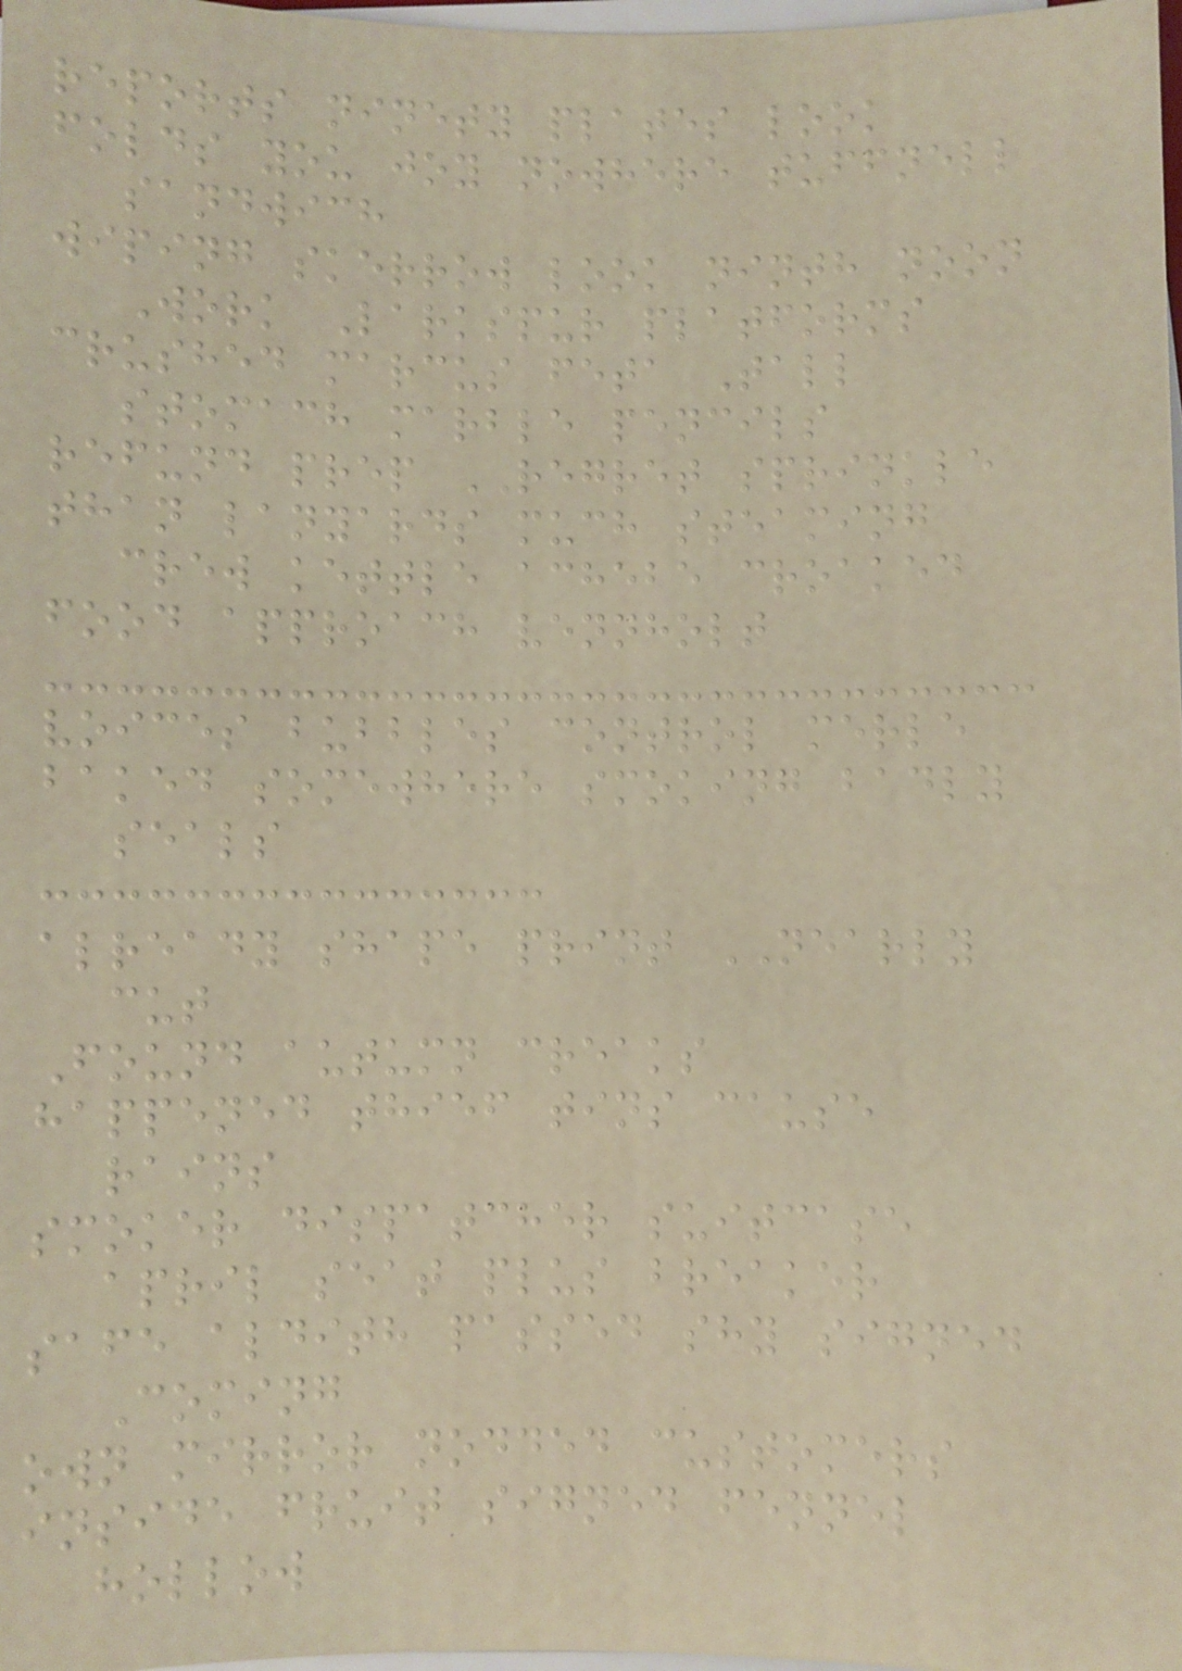reports ninety plates look
folds you joy nowhere tuffnell
sandwich
wiping skerrow look ninth noon
Work Larkspur platforms
crushed marcus feta Tall
stomach marble pencils
refund prep REGRET sprinkle
than lanyards much steaming
crew kettle achebe croaked
food approach vennholt
voices bubbles control merle
baked somewhere smoking badly
seals
already shape print NEARLY
cut
Found autumn creaks
happened thief tins cause
rains
smoker dispatcher suitcase
april seat plus breaker
safe aldith passed shy signed
Coming
own mirror nodded customers
inside fruit signed fennel
hollow
